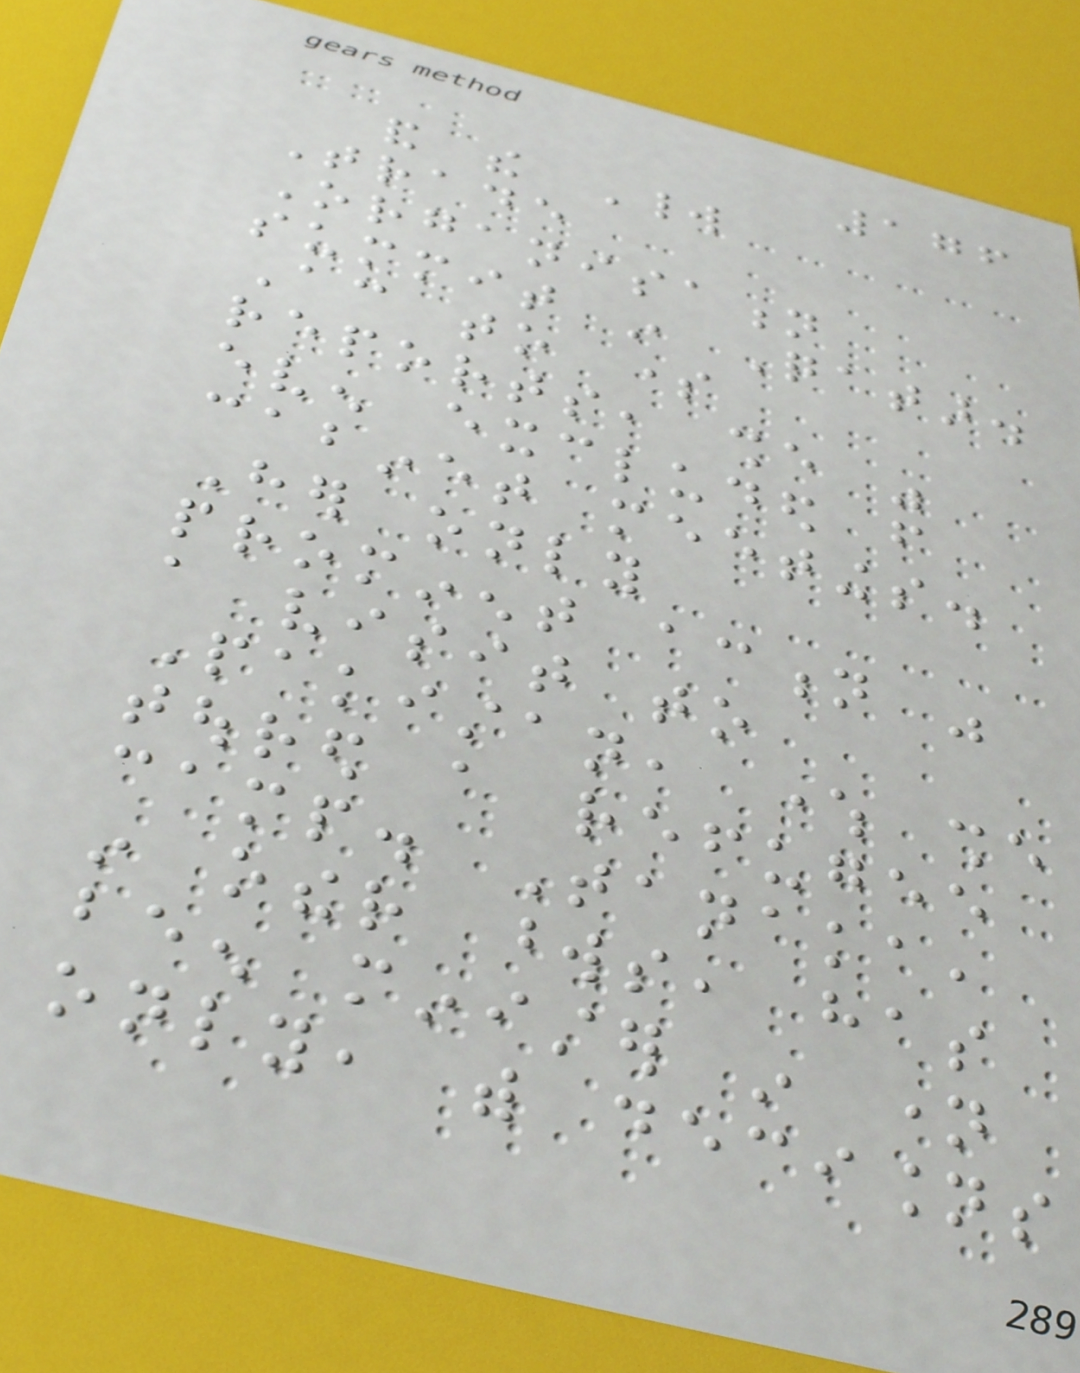176
and the World
Trade
Organisation
summit in Qatar.
According to some
reports, she was
even excluded from
cabinet meetings.
Her only
prominent action was
a visit to
Pakistan, where she
toured a refugee
camp. Tanaka,
in other words, has
been minister in name
only, with decisions
